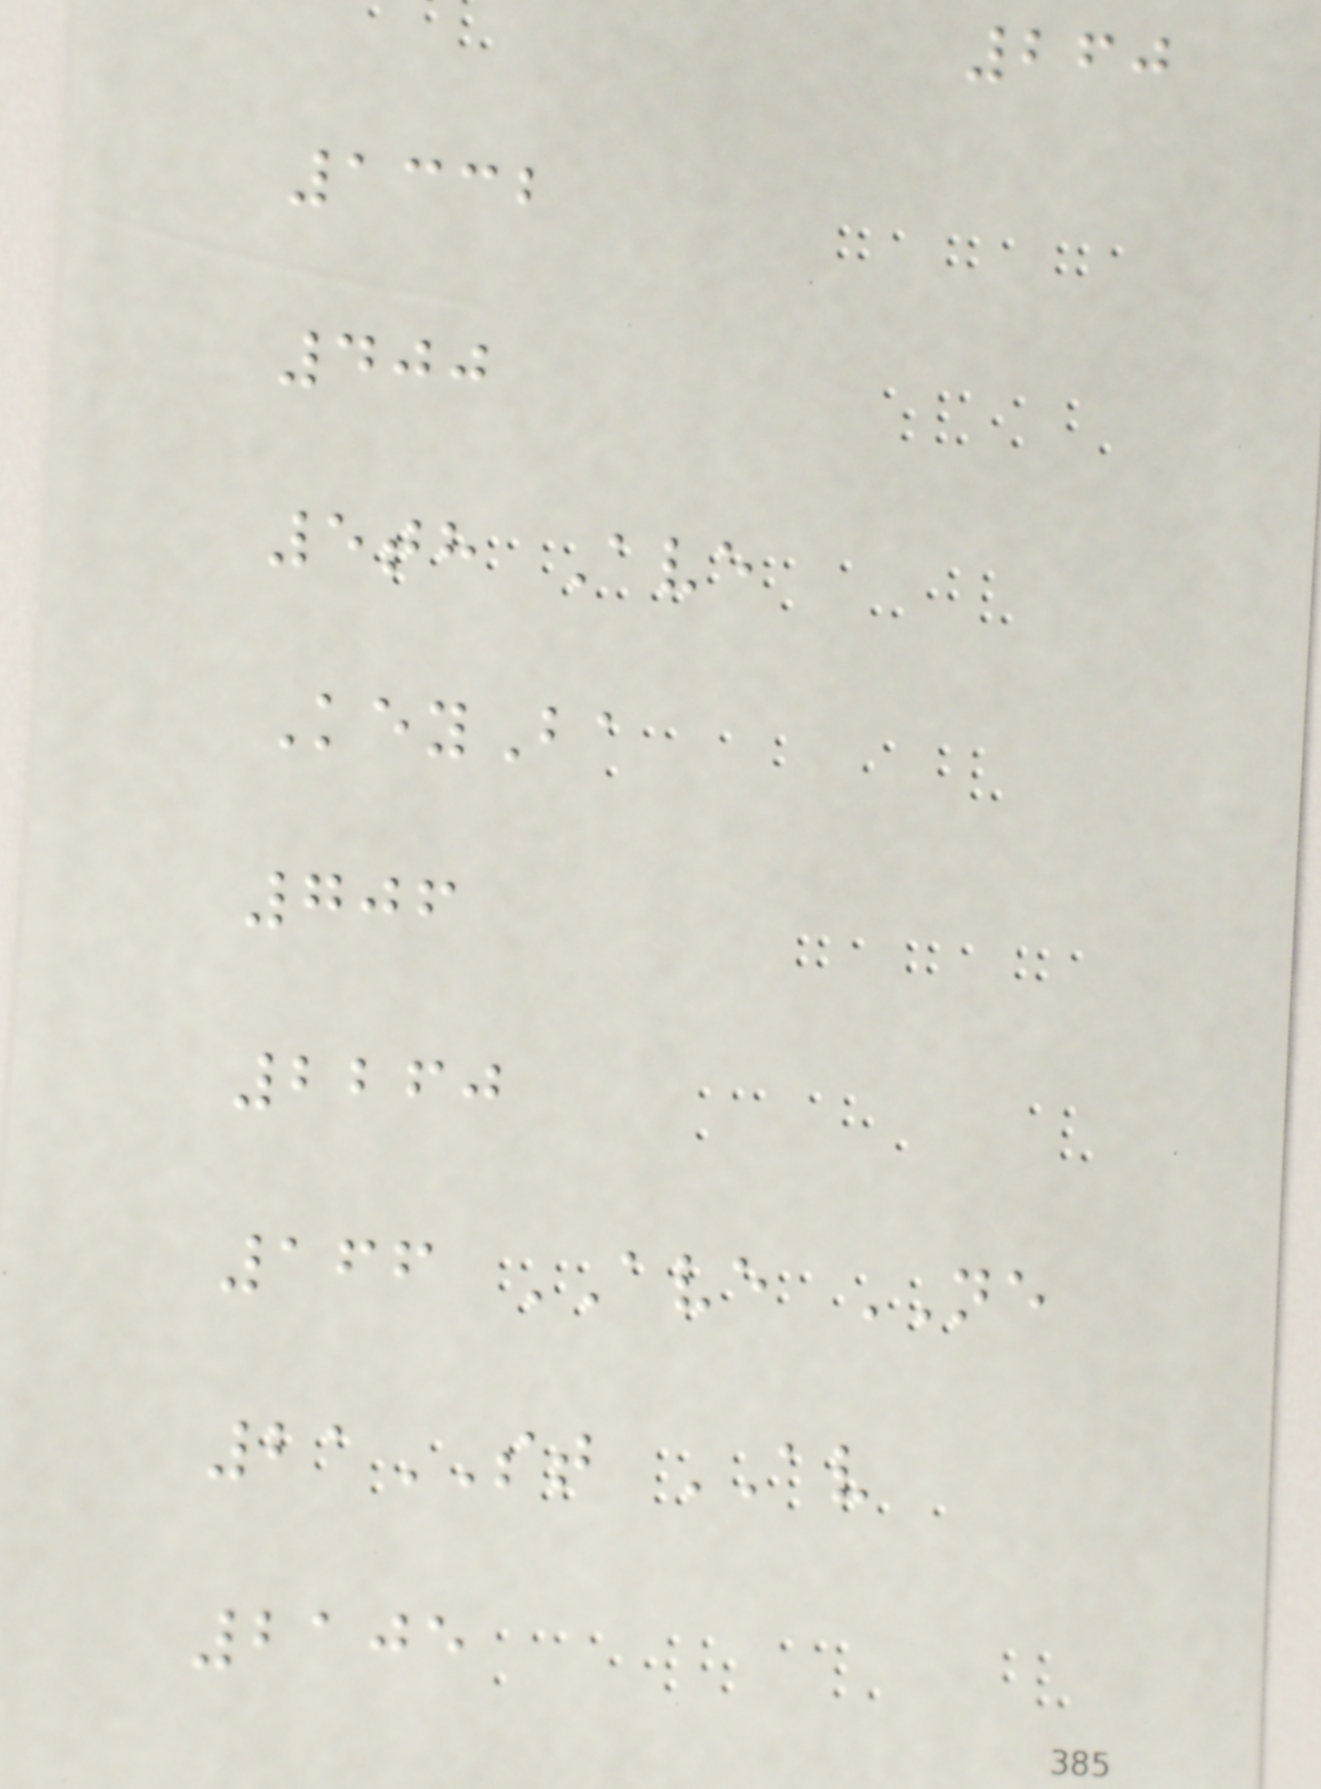260
1332
400
5th Ave
KeyBa
706
2260
166 AVE NE
21ST AV
2105
